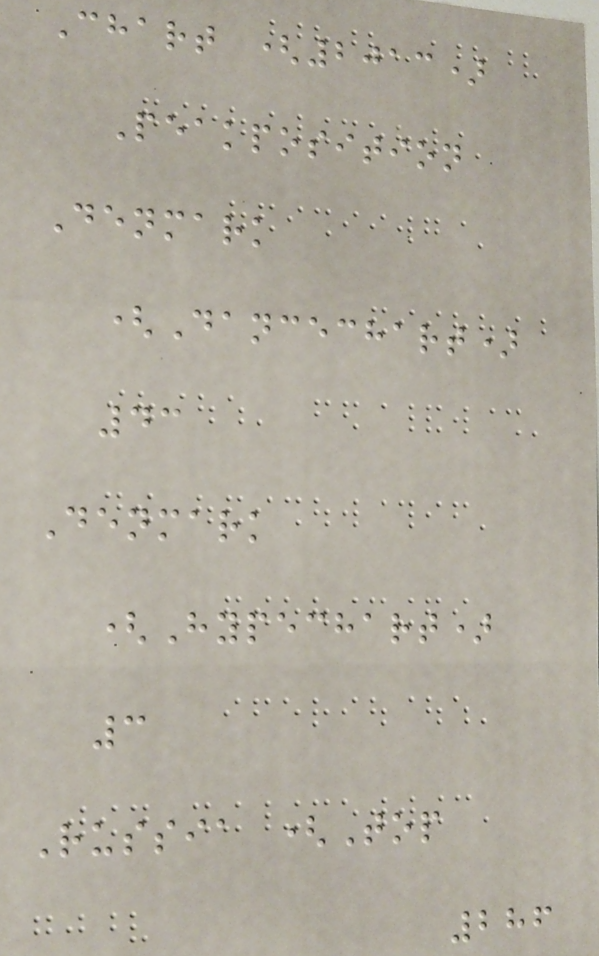Chart (2013)
Peakposition
Denmark
(Dancechart)
43
Denmark
(Hypechart)
3
Russia (Top
286
